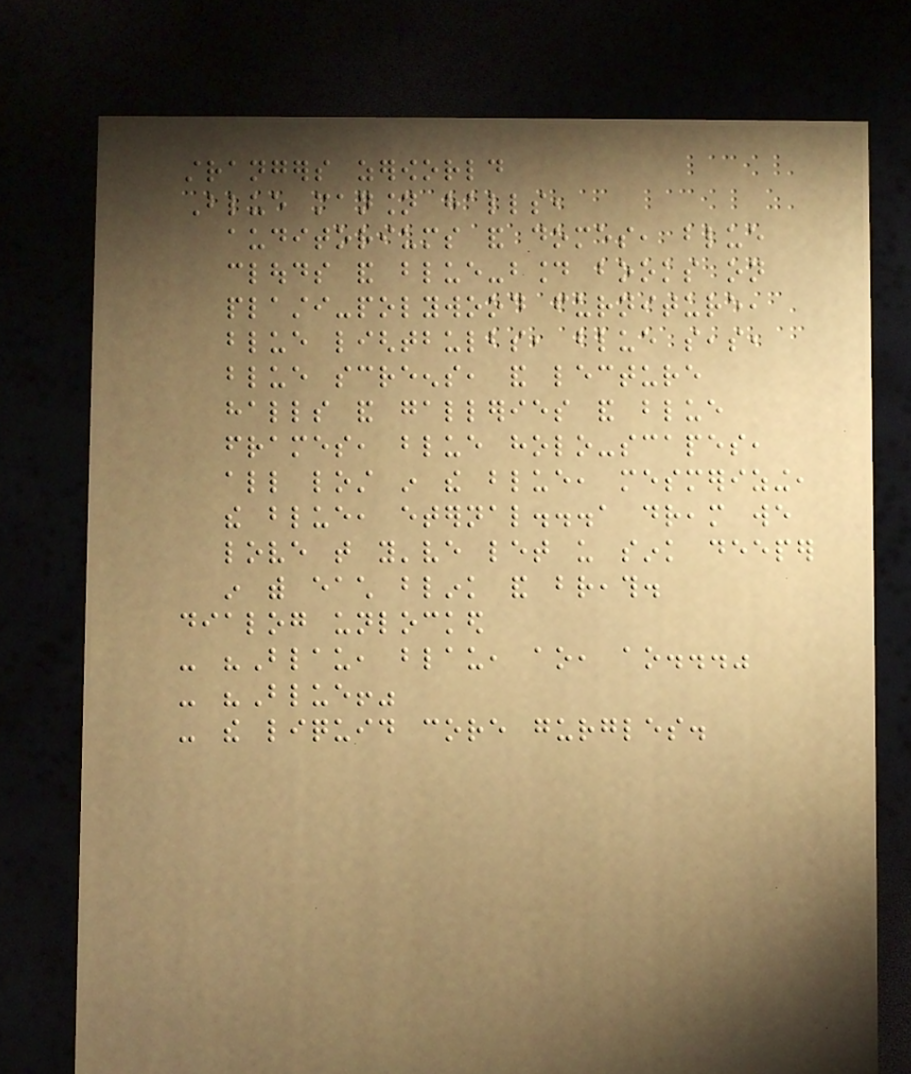strangers zeroworld
Blue mansion halls,
auditoriums and domes, blue
clouds and blue-bound books on
plasti-polywood furniture,
blue lightbulbs, blue seas,
blue screens, and lecture
halls and galleries and blue
frames, blue holo-scapes,
all lost in the blue, mesmerizing,
the blue, eternal...a dream we
love that you've let us sink deeper
in with each blink and breath.
dialog unlocked
- "Blau, blau, ao, ao..."
- "Blue!"
- the liquid core gurgles.
